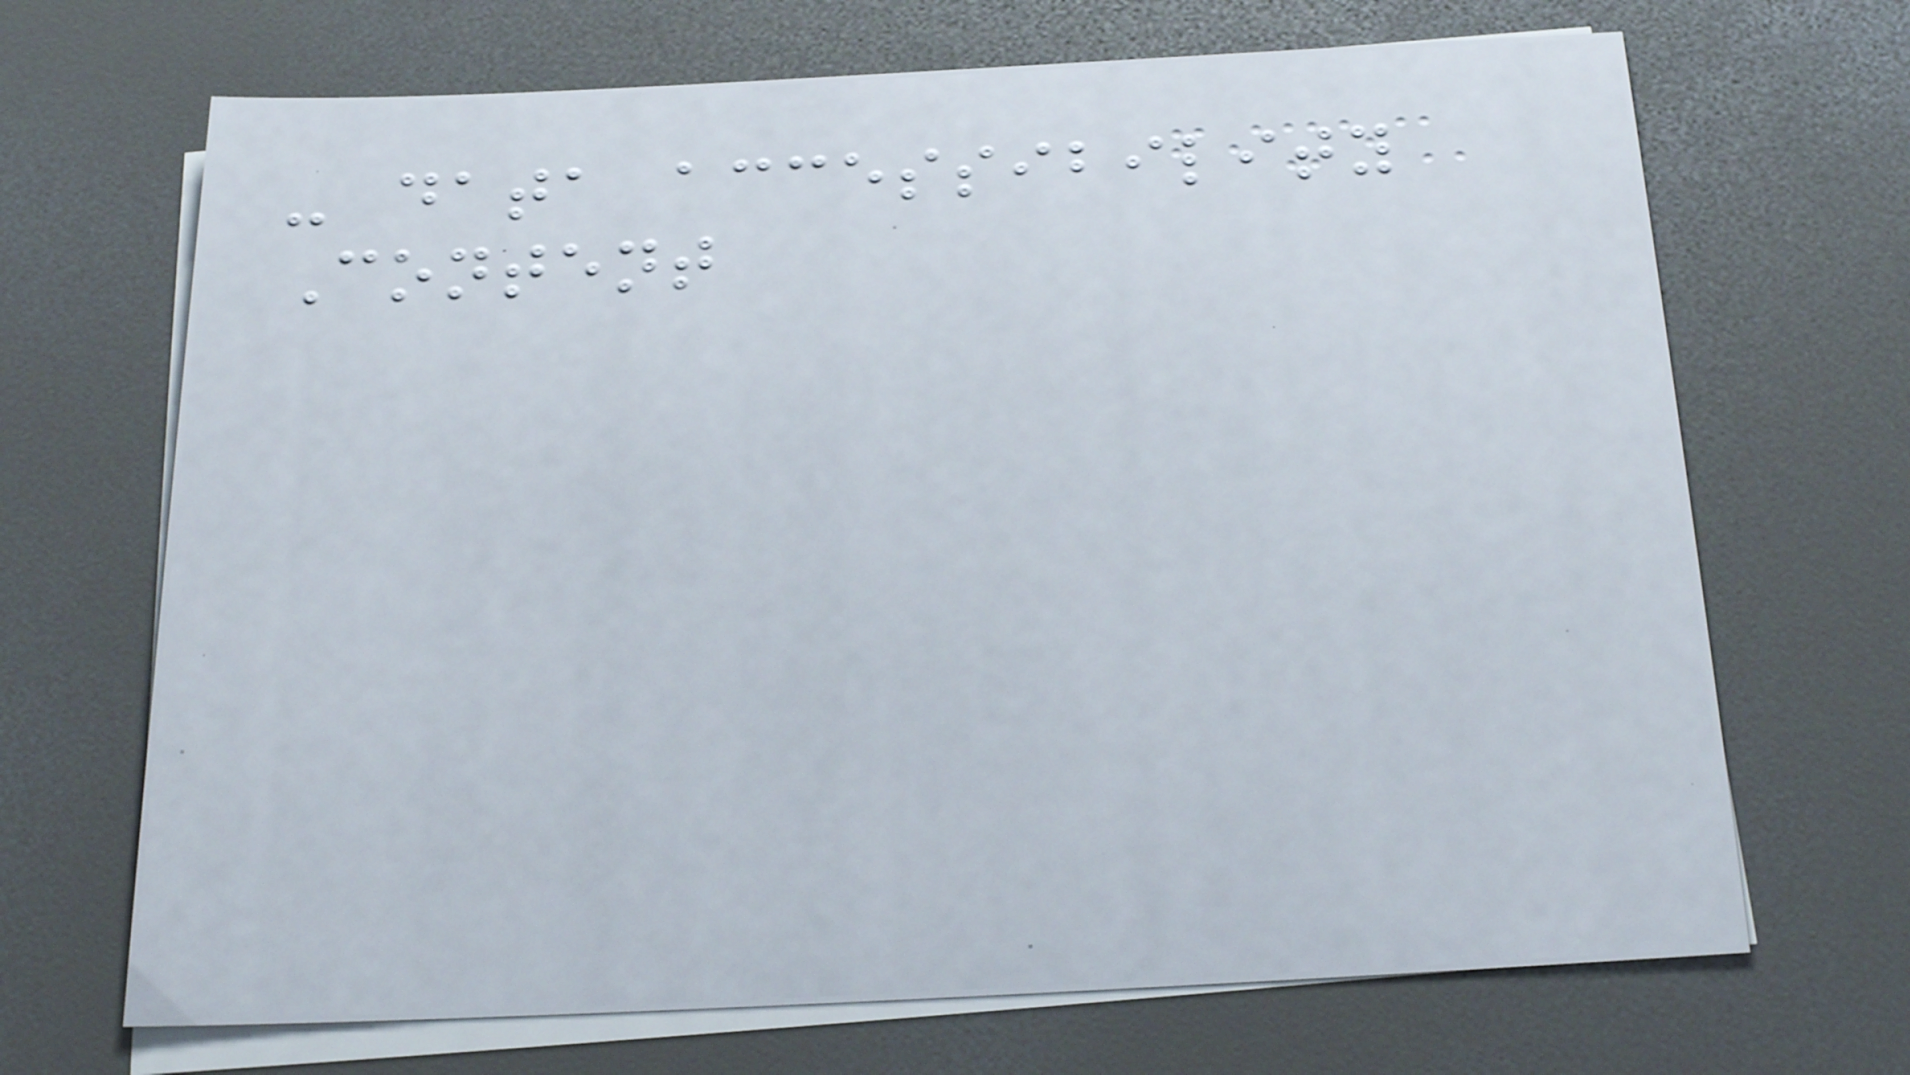- data accessibility
Content
